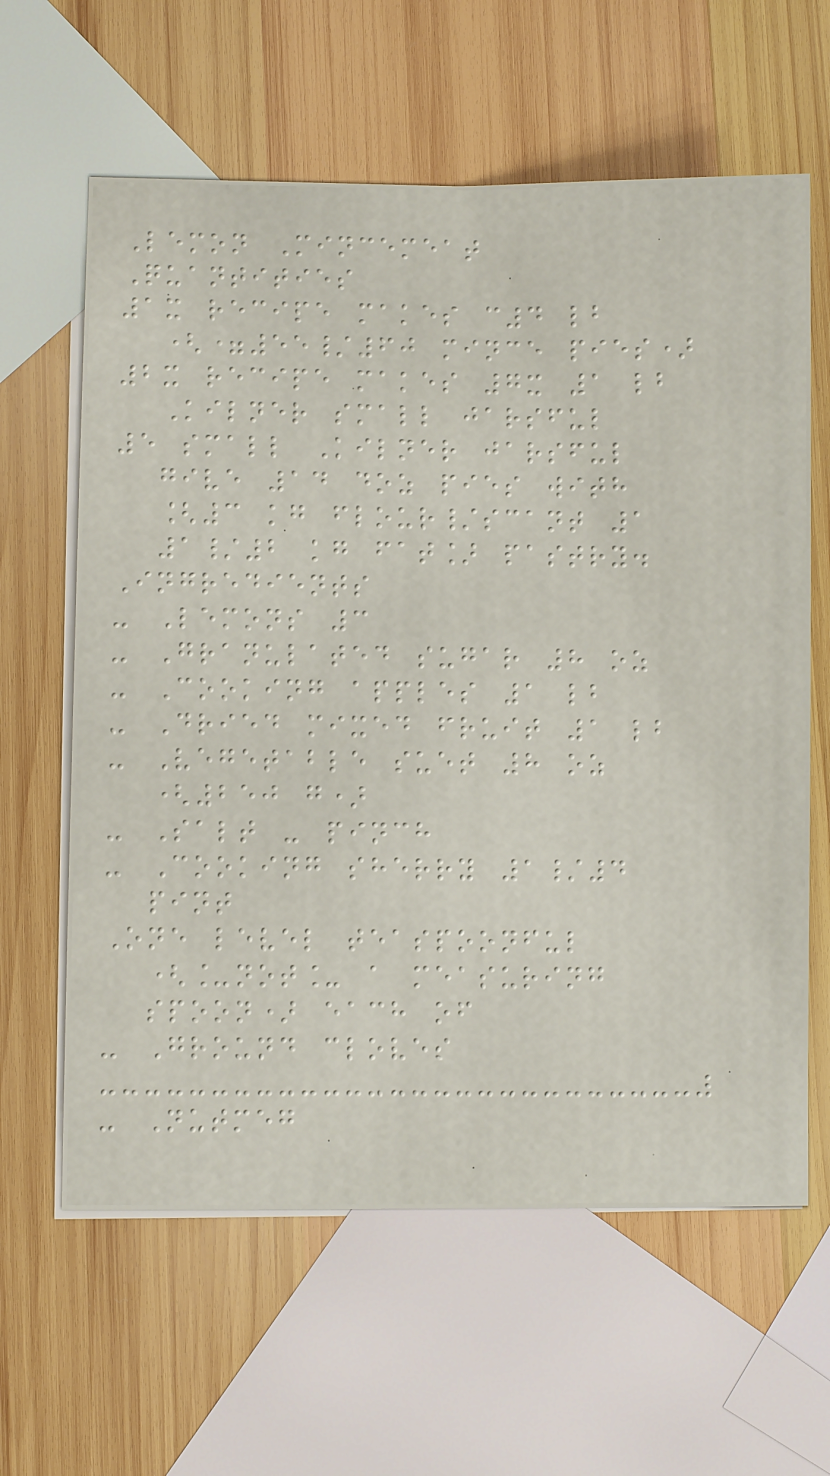Lemon Mincemeat
Quantities
1x recipe makes c4 lb
(=55/60 mince pies)
2x recipe makes 7x 1 lb
Kilner small jarsful
5 small Kilner jarsful
give 14 doz pies with
[3 kg flour/scant 1
1/2 kg fat] pastry.
Ingredients
- Lemons 3
- Granulated sugar 8 oz
- Cooking apples 1 lb
- Dried mixed fruit 1 lb
- Vegetable suet 8 oz
(250 g)
- Salt - pinch
- Cooking sherry 1/4
pint
One level teaspoonful
(_not_ a measuring
spoon) each of
- Ground cloves
- Nutmeg
